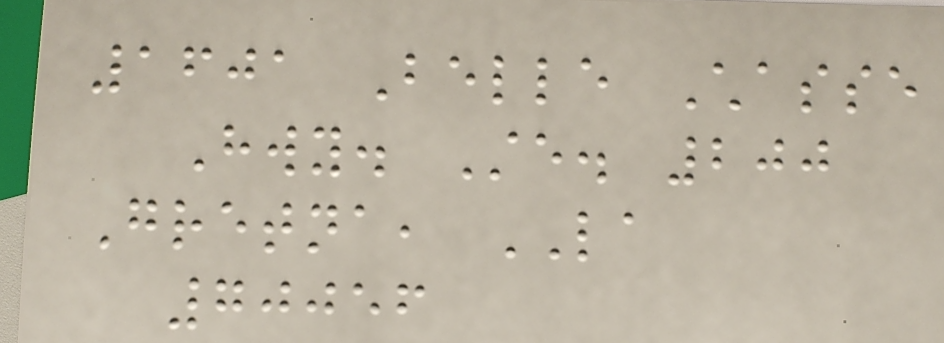1601 Belle Chasse
Hwy. Ste. 200
Gretna, LA
70056
